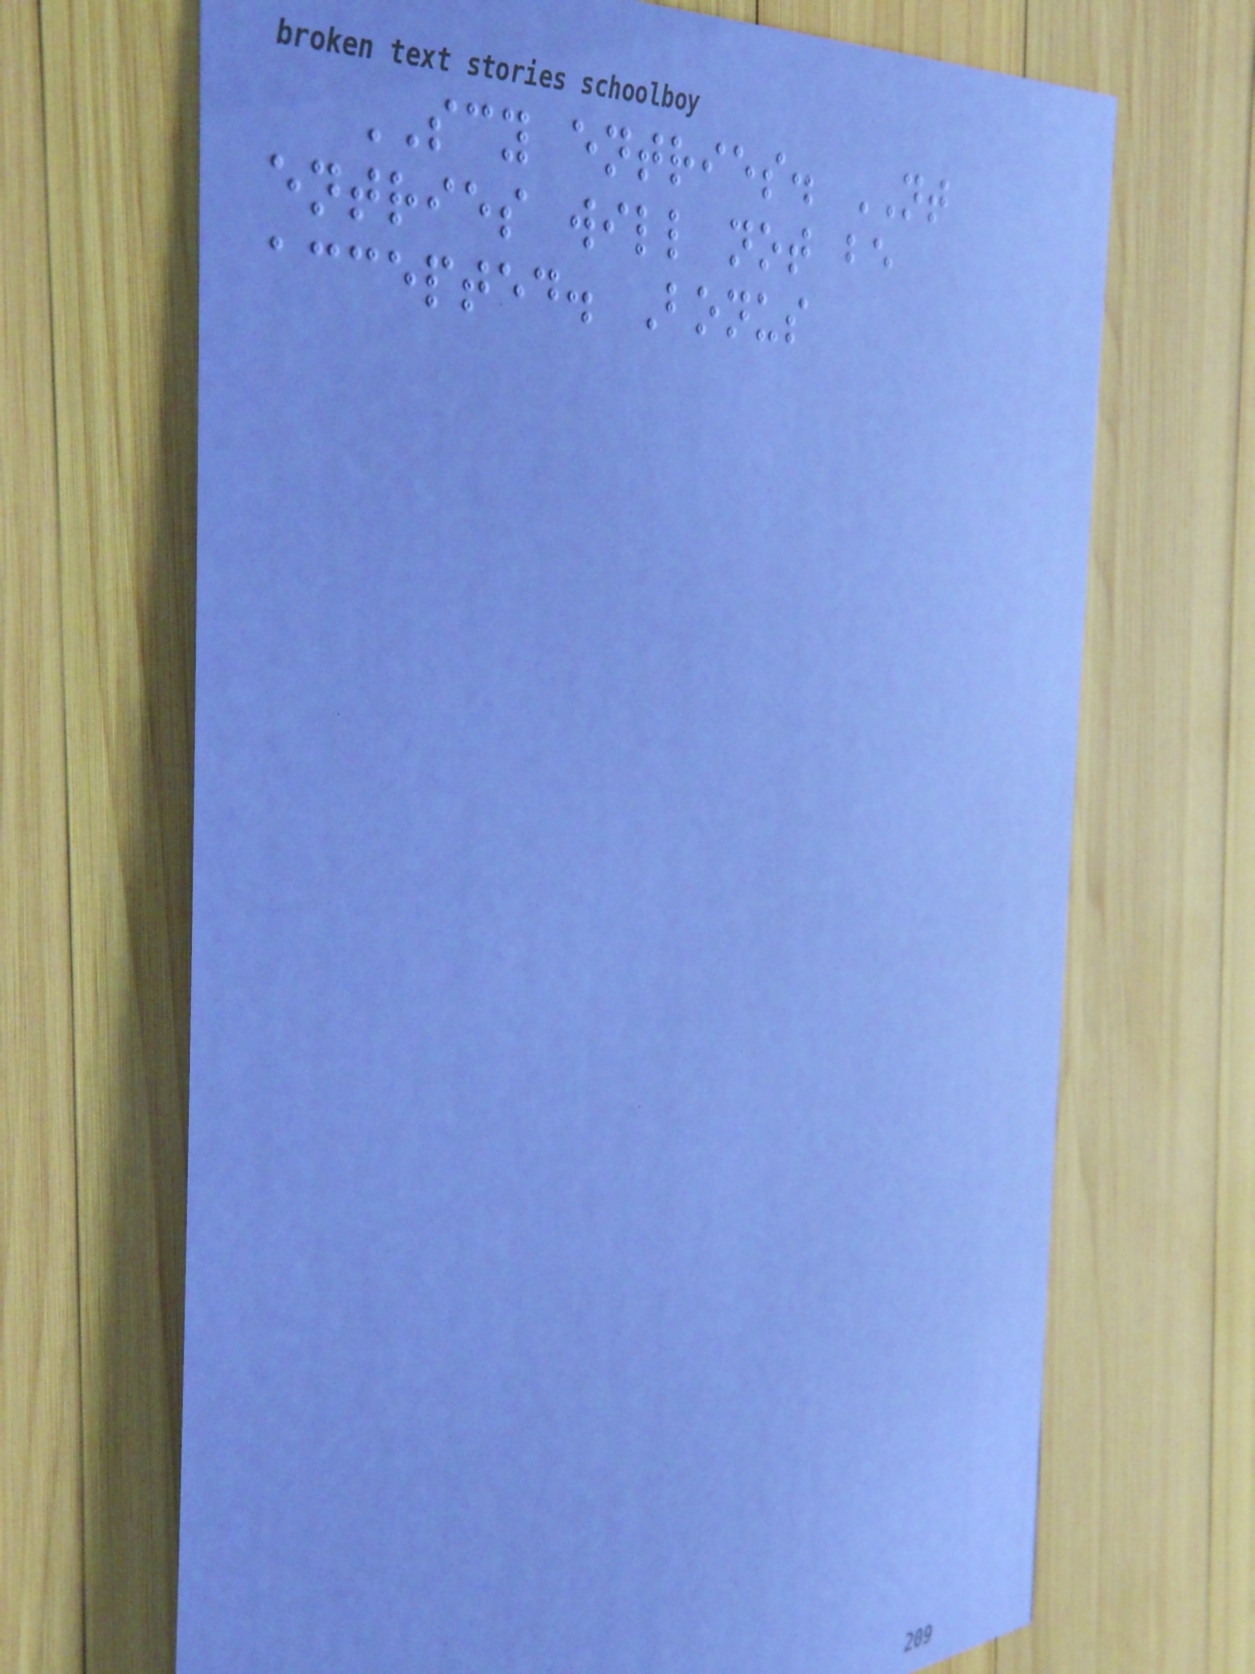SCY entries. NT
entries will not be
accepted. Bonus
